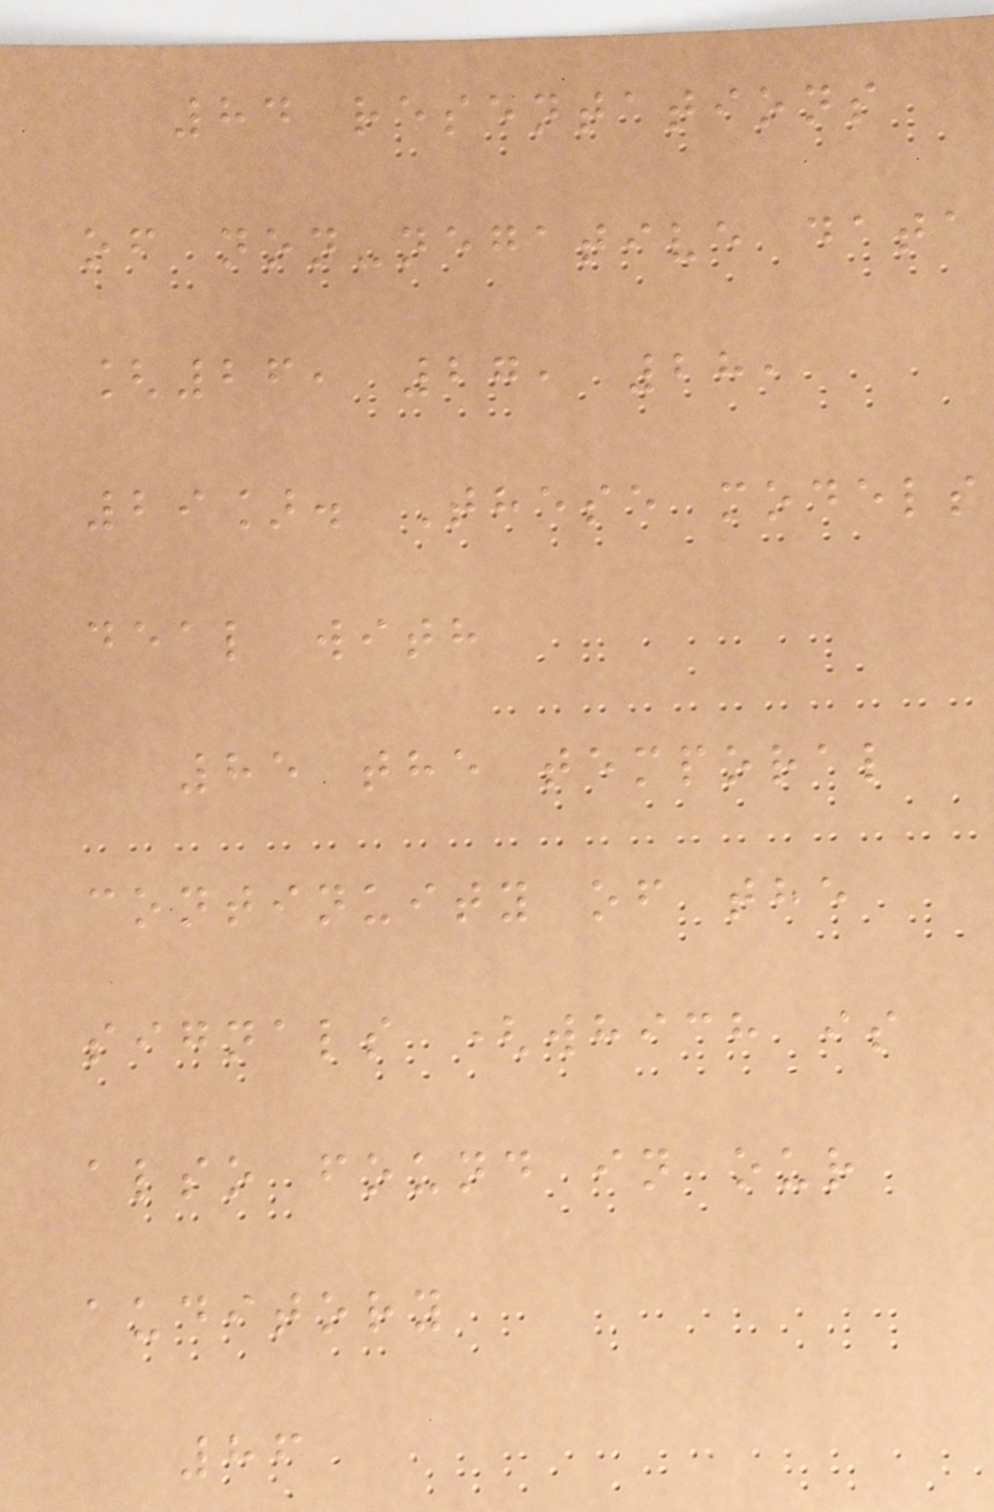84 resentations
of non-negative data
[26, 27, 28,
29]. These models
deal with
85 the temporal
continuity of the
signals (which is
also found in our
auditory
86
